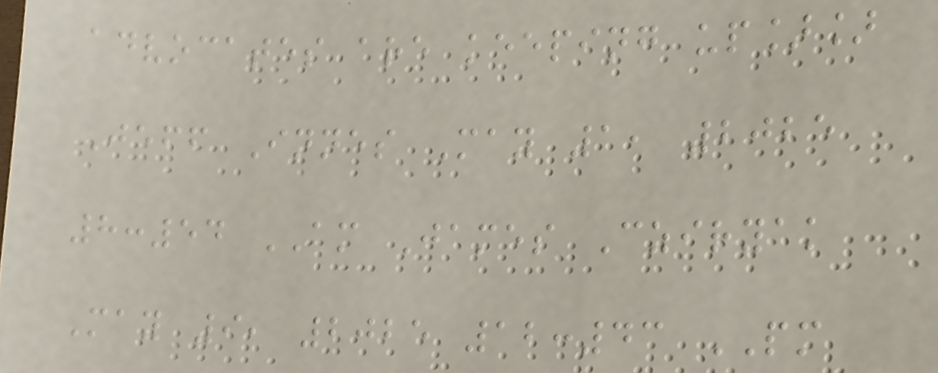advocates are keeping up]]
Jeff Innes May 1, 2025
8:54 AM James Cziryak
May 9, 2025 12:43 PM
